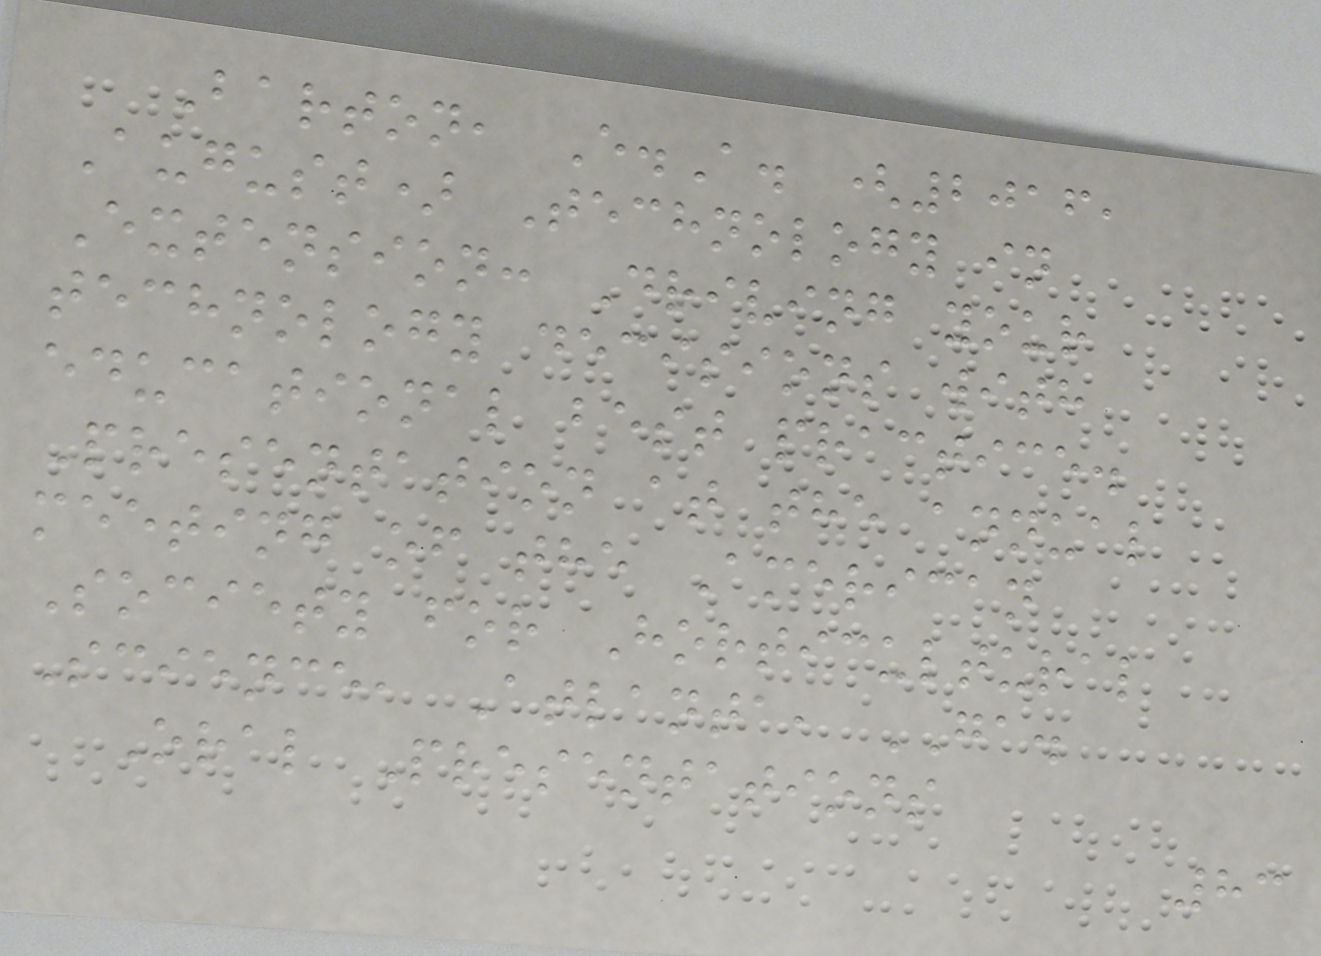Barton, E.A. (2016,
August) Technology in
Extension: Driving your
technology decisions with
educational best practice.
Presentation at the annual
meeting of the American
Society for Horticultural
Science, Atlanta, GA.
Oral Presentations
83
